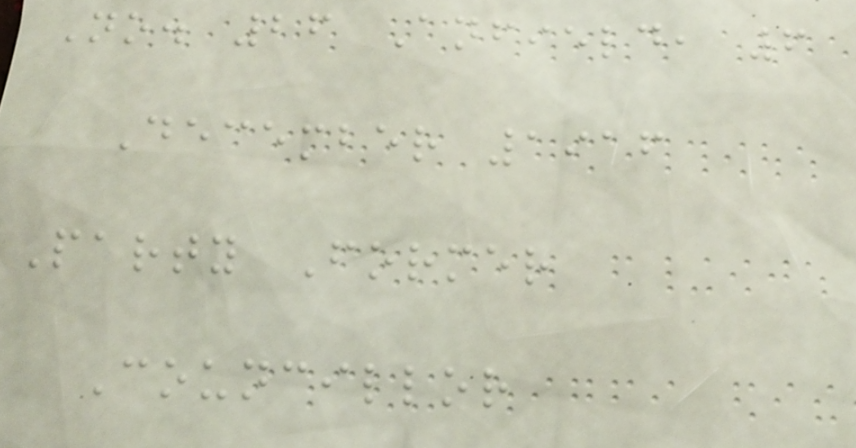No. 26 Anfield, 6
December 1916
Party Former
Councillor
